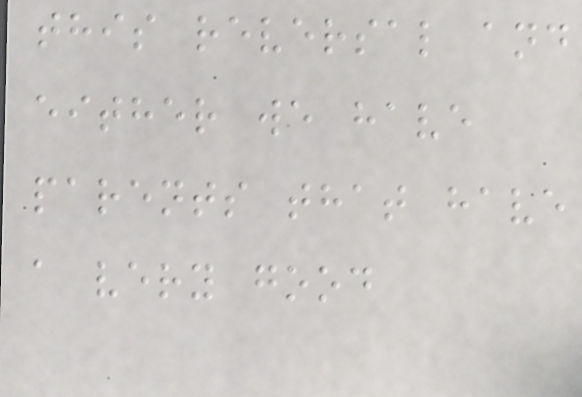this reversal and
either we have
parents that have
a very good
